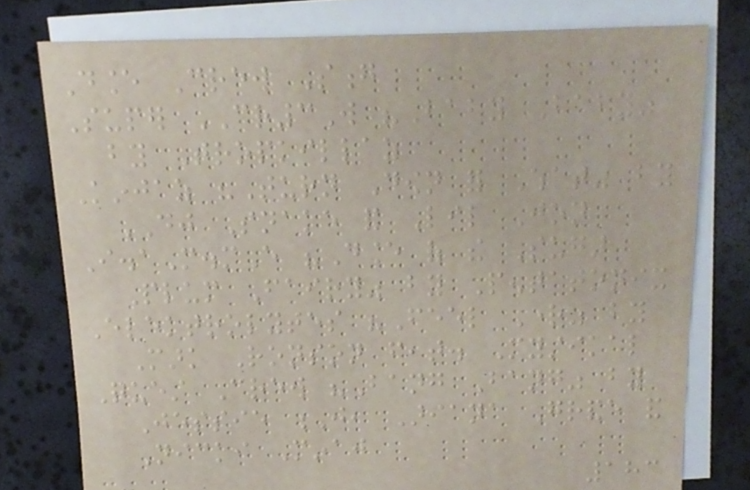Dance Crew Song
Super CR3W "Baby Baby"
by Tropkillaz
Kinjaz "Turn Down for What" by
DJ Snake and Lil Jon
I.aM.mE "Dance of the Sugar
Plum Fairy" by Pentatonix
Elektrolytes "Feel Right" by
Mark Ronson feat. Mystikal
Quest Crew "Bang Bang" by
Jessie J, Ariana Grande and
Nicki Minaj
183
